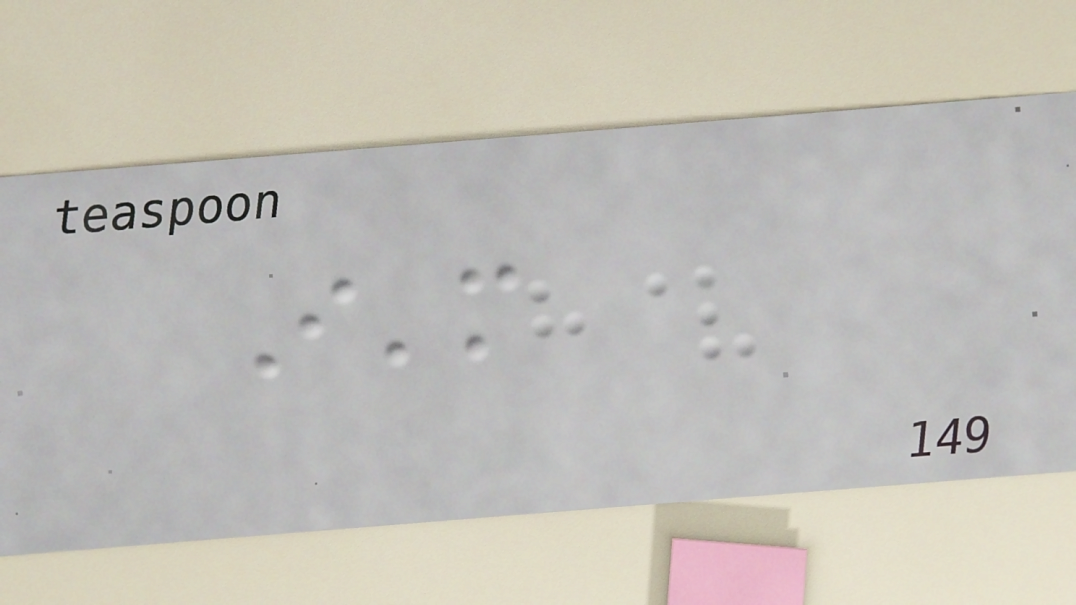I'm
